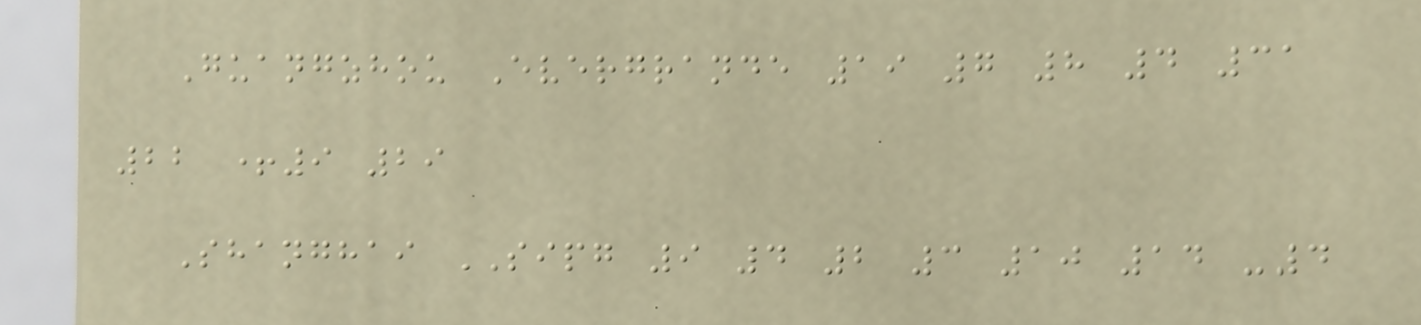Guangzhou Evergrande 19 7 8 4 31
22 +9 29
Shanghai SIPG 9 4 2 3 10 14 -4
